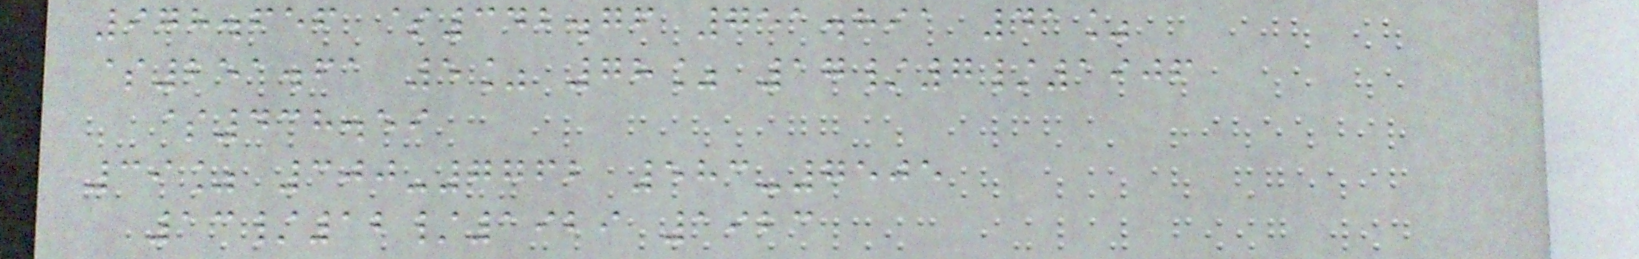978.656 $342.76 751.891 41%
$251.61 5% 78% 17/7/1906
$438.59
39% 300-7762 583-7505
13/12/1929 1923
